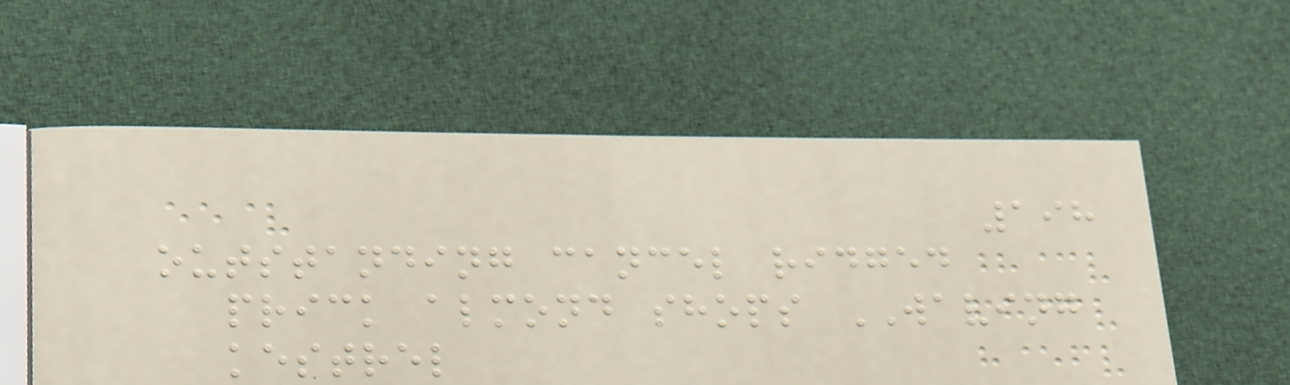198
outstanding cancel ridged
prick almond shops WAVING
kestrel
